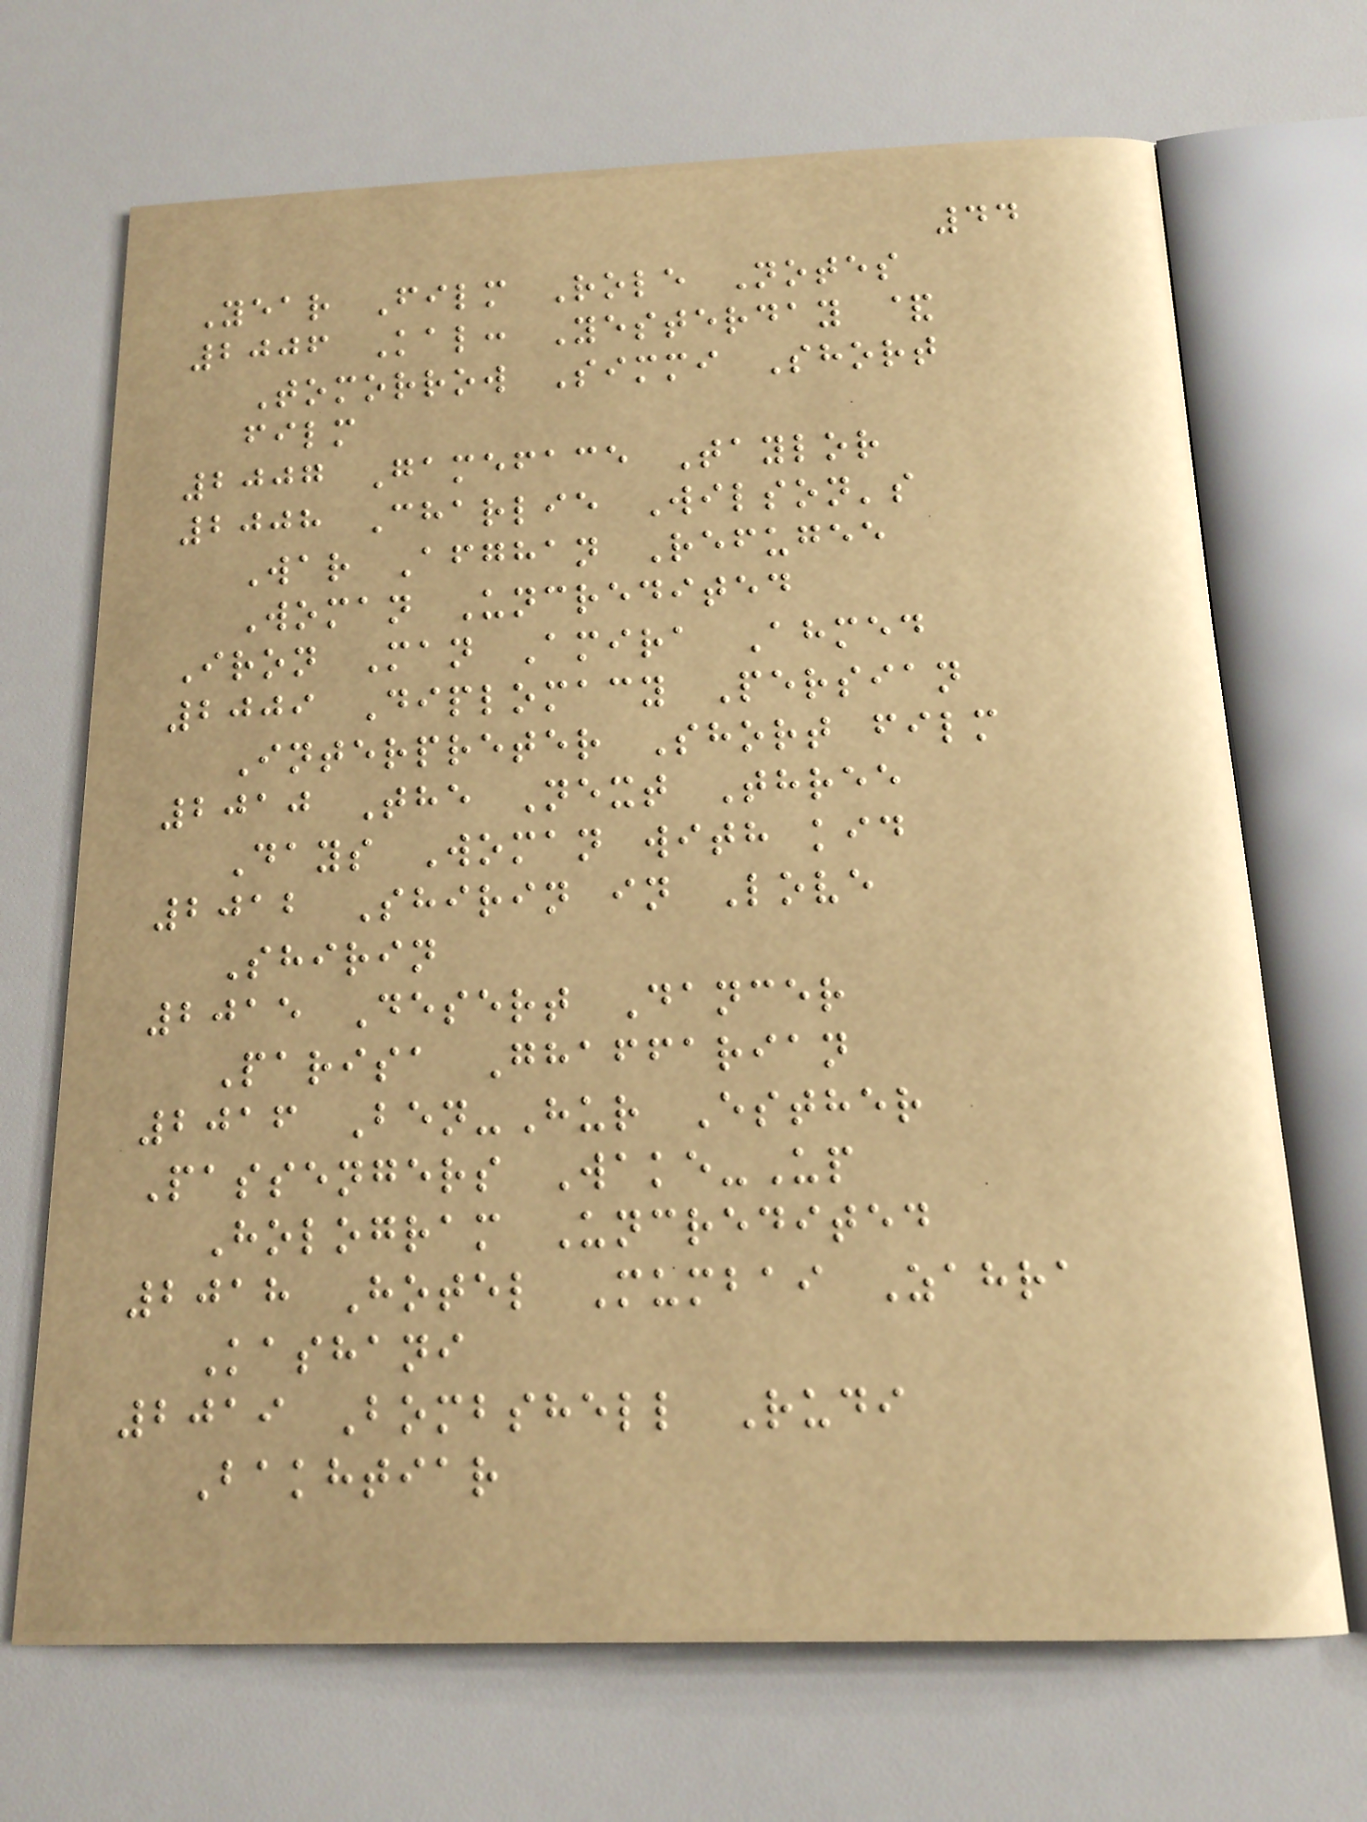44
Year Film Role Notes
2006 Kal: Yesterday &
Tomorrow Simmi Short
film
2007 Gameface Taylor
2008 Charlie Wilson's
War Afghan Refugee
Woman Uncredited
Iron Man Amira Ahmed
2009 Diplomacy Persian
Interpreter Short film
2010 The Next Three
Days Woman with kid
2012 Shirin in Love
Shirin
2015 Desert Dancer
Parisa Ghaffarian
2016 Ben-Hur Esther
Passengers Wake-Up
Hologram Uncredited
2018 Hotel Mumbai Zahra
Kashani
2019 Bombshell Rudi
Bakhtiar
